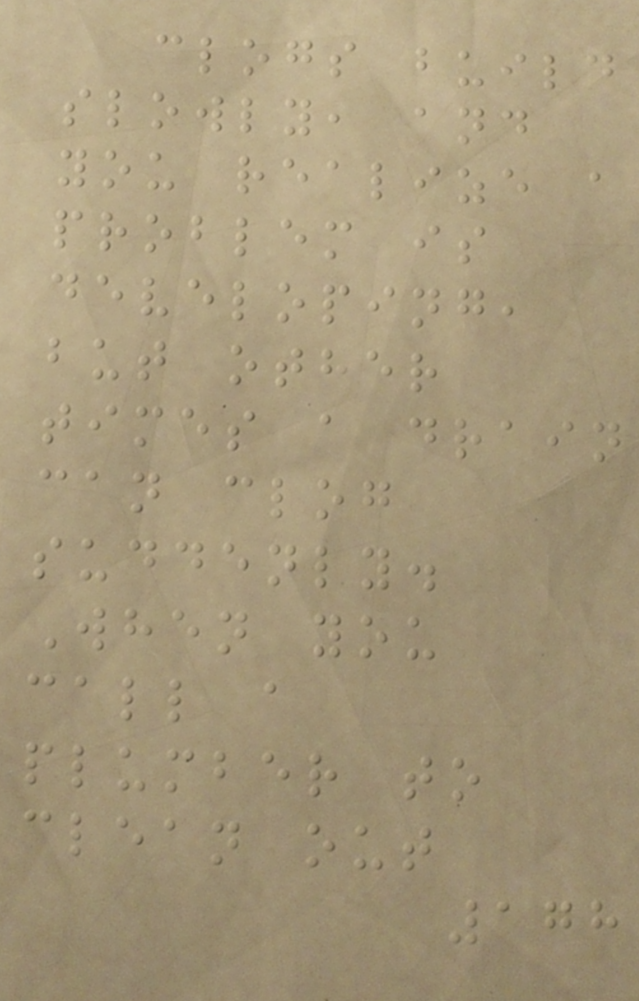clogs build
slowly, and
you realize a
problem is
developing,
but other
times a drain
can clog
suddenly.
When you
call a
plumber to
clean out
178
